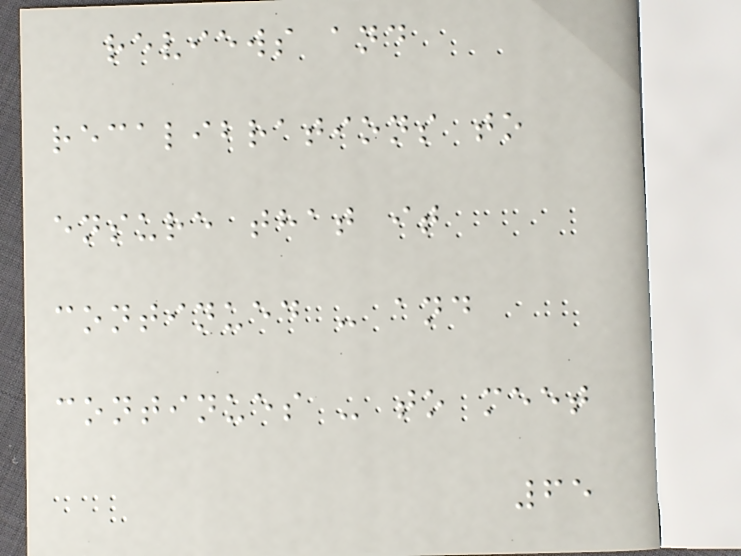reviews and
recalibrations to
ensure that it
continued - and
continues - to meet
65
